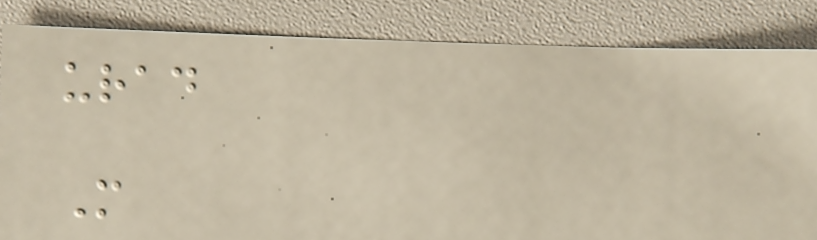urad
M
